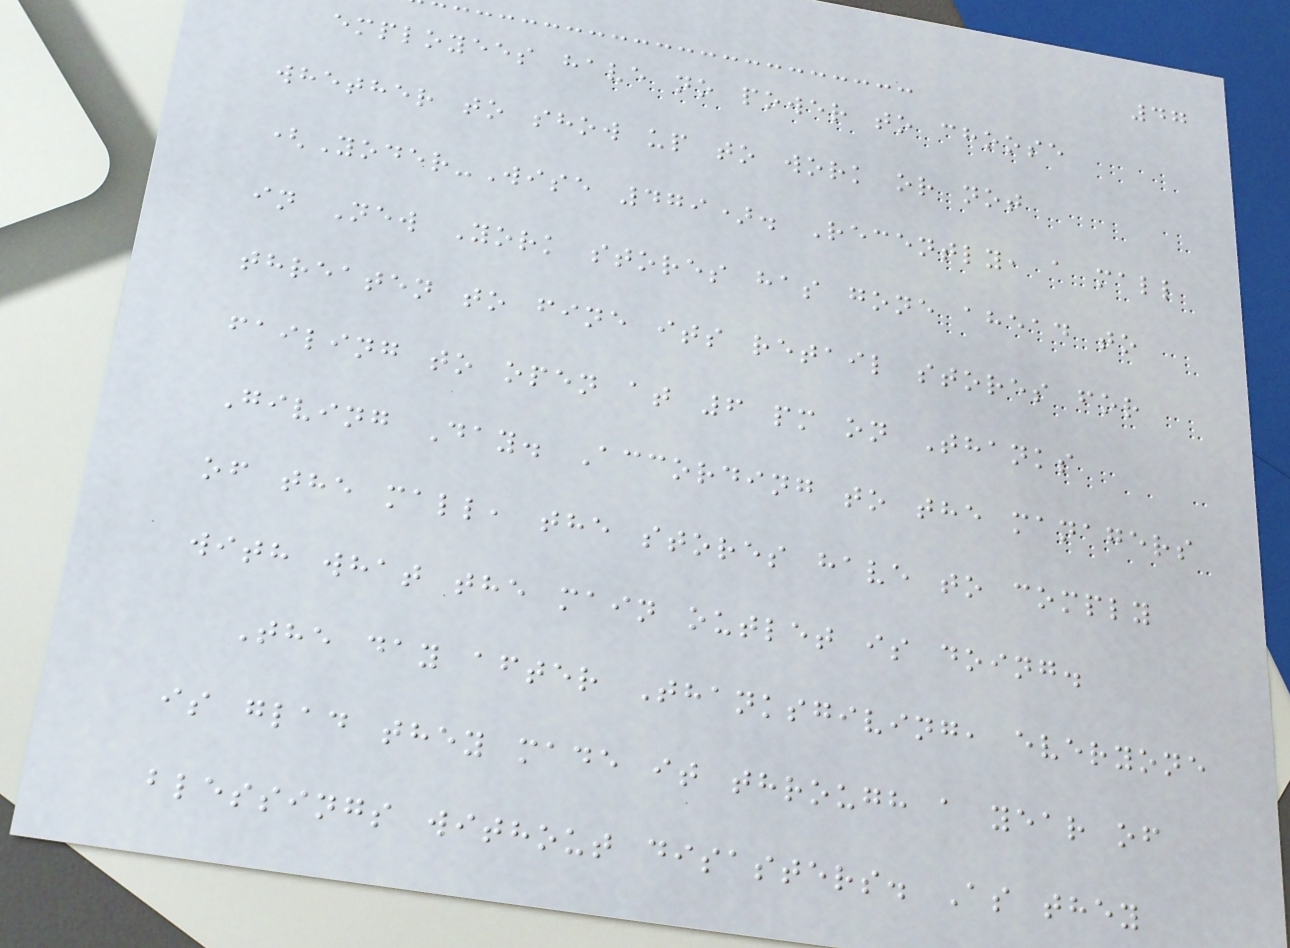47
employees have no power to choose
whether to show up to work or not
(Yoder-Wise 479). Recently, a mall
in New York stores has gone ahead to
threaten to fine its retail stores for
failing to open at 6 pm on Thanks
Giving Day. According to the managers
of the mall, the stores have to comply
with what the main outlet is doing.
The day after Thanksgiving, everyone
is glad they made it through a year of
blessings without disasters. As they
